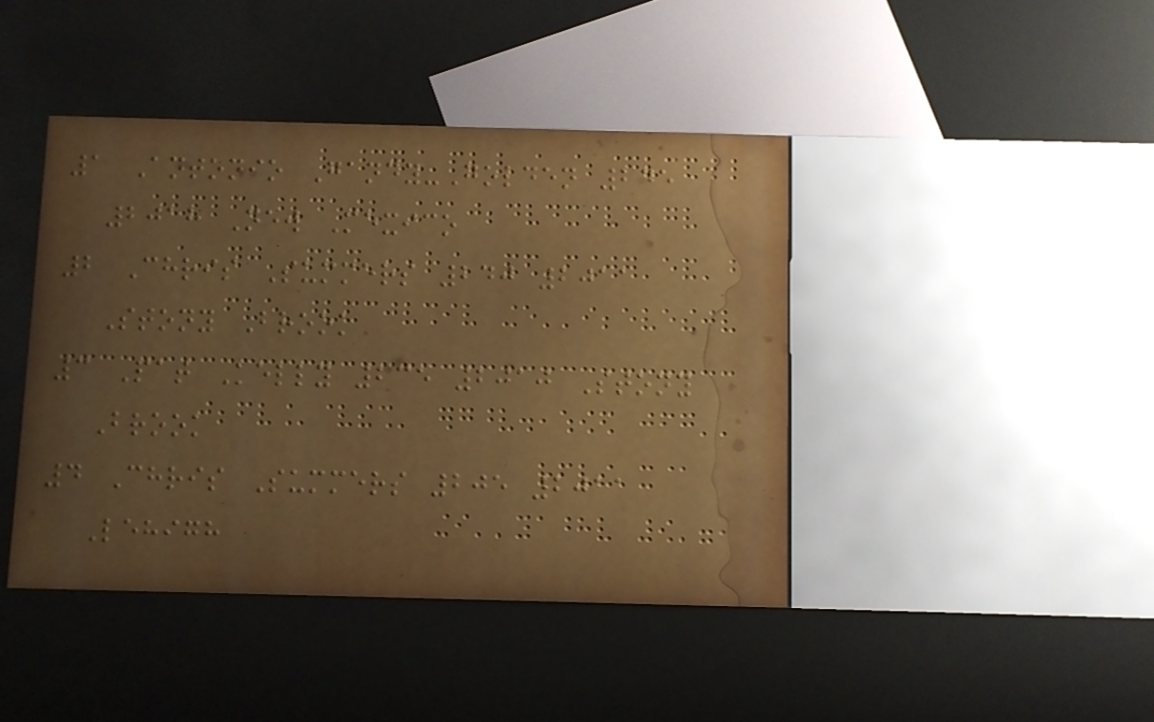1 Antonio Gandy-Golden 245
2018 New Mexico
2 Chris Summers 240 2011
Stony Brook
3 Pat Kelly 235 2010 Stony
Brook
4 Chris Summers 205 2011
Lehigh
